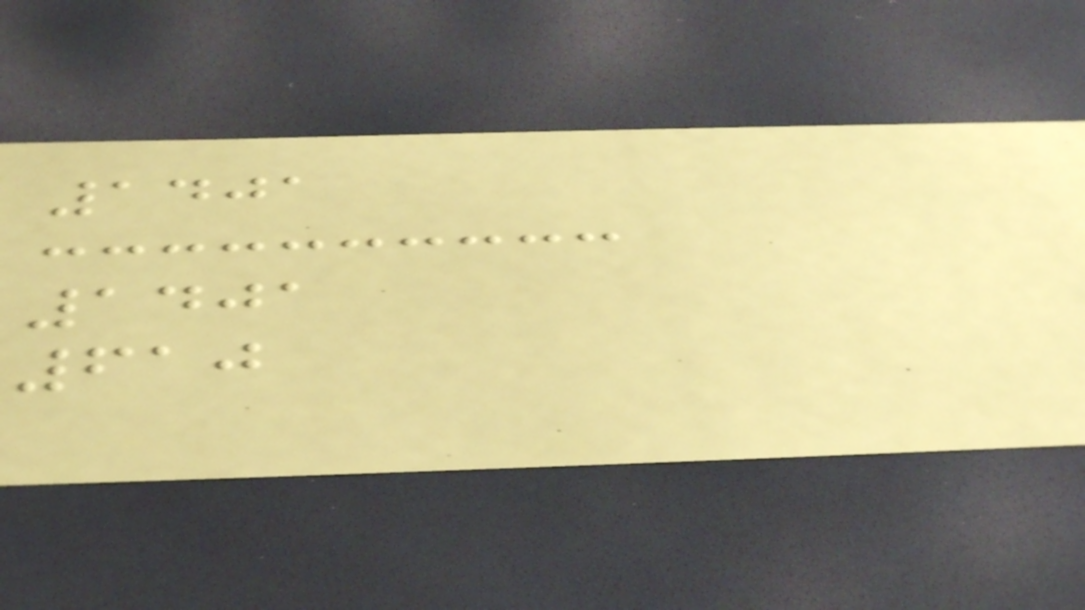1401
1401
610
